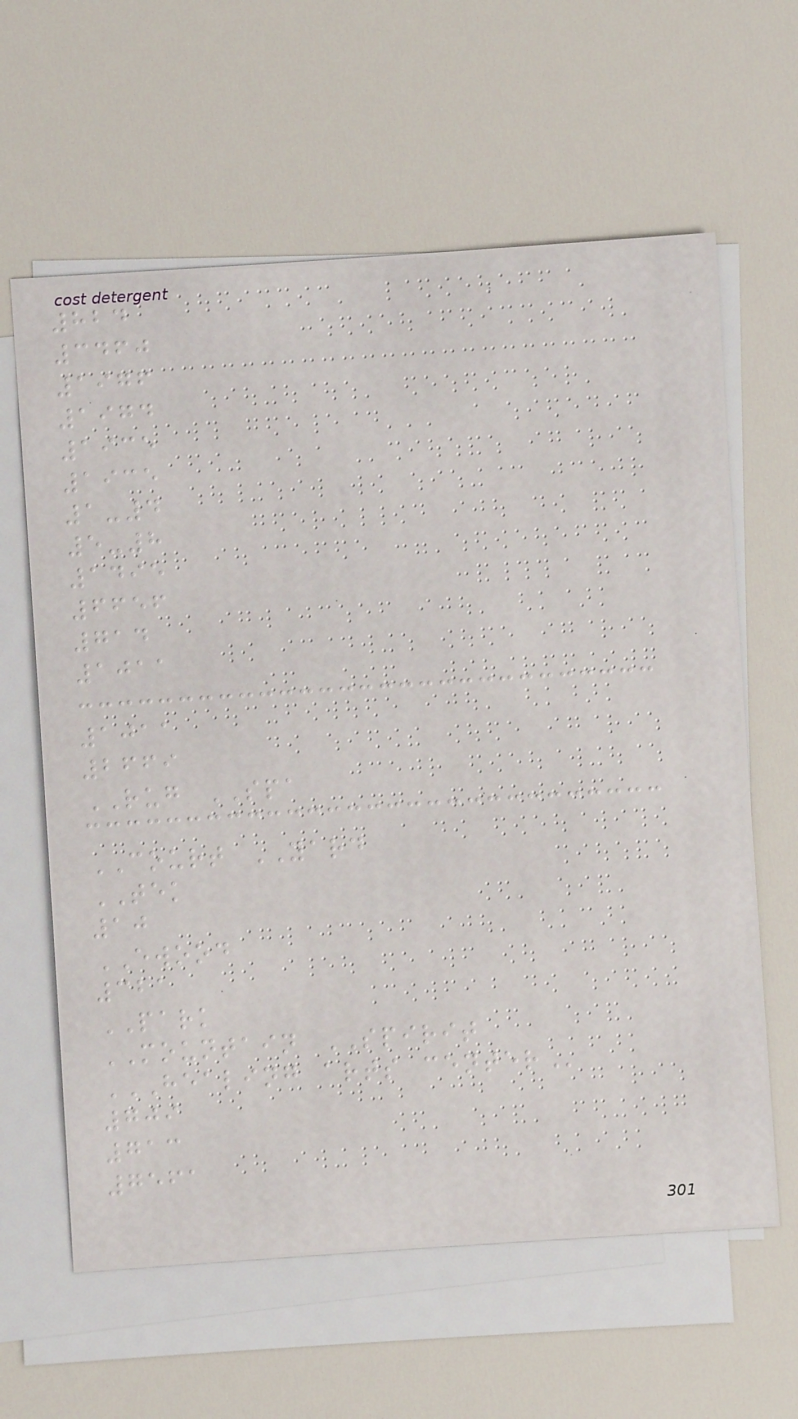824
3460
1976
1974
1935
1935
1-4
5-8
1495
6656
714
1011
1011
2669
RUG SPA
COURT YARD
TEK
10
EWOOD
321
PARK
MOUNTAIN SPIRIT
HEALING ARTS CENTER
709
713
7561
